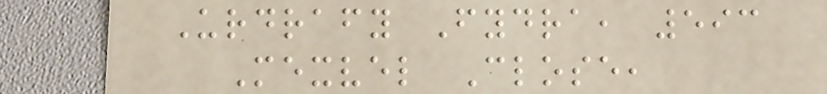Urdrafy Fydra, 593
Mexvel Close,
